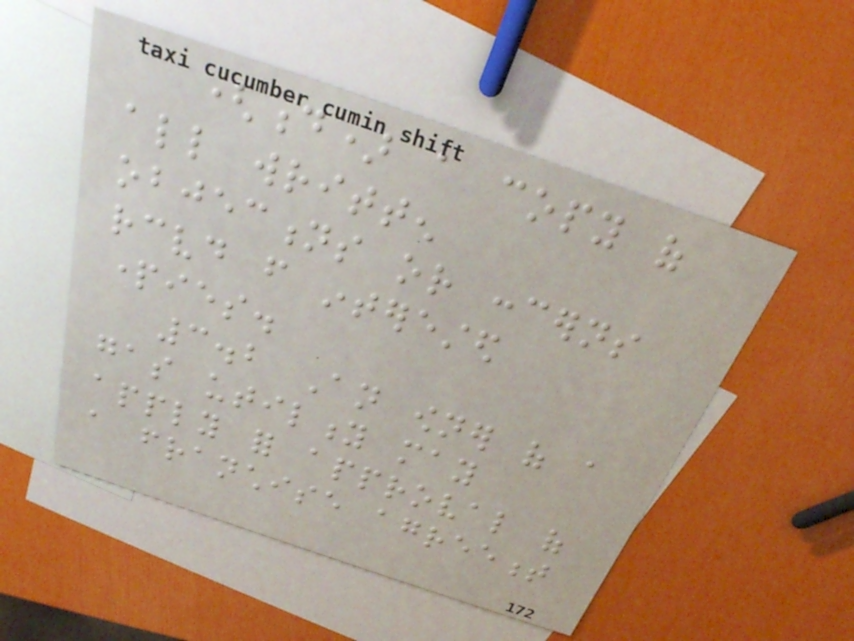(d) a copy of
all written
objections or concerns
received from interested
parties.
3.2 An owner of a
gas utility may
apply for approval of
a franchise agreement
